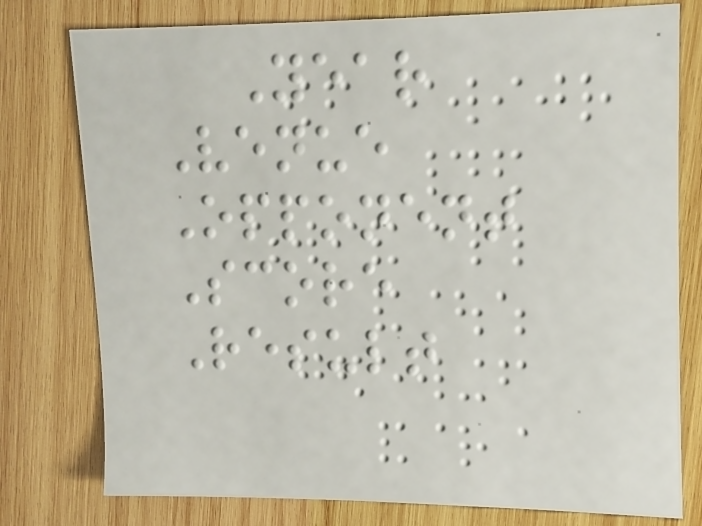Year
Venue
Opponent
Score
Result
